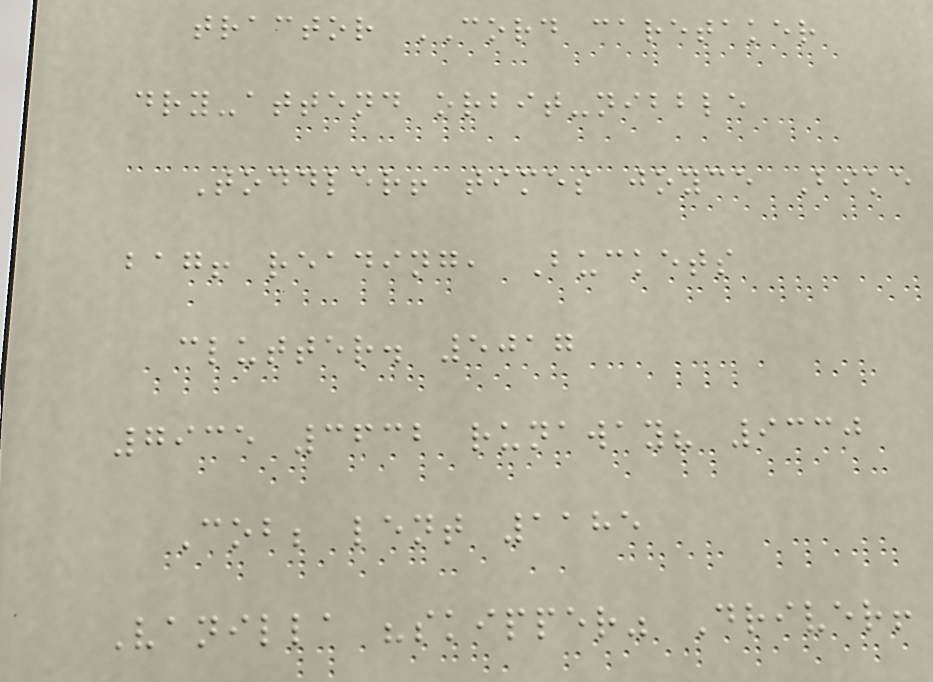tractor CORD caretaker
dry-attend orbit-nibble
Toddler! times joyce Bike
bag! reading, Buckets
clutter. 5017
7935 3632 runaway? 9330
Cob; lent 1185
Vanilla "skipper" Driver!
